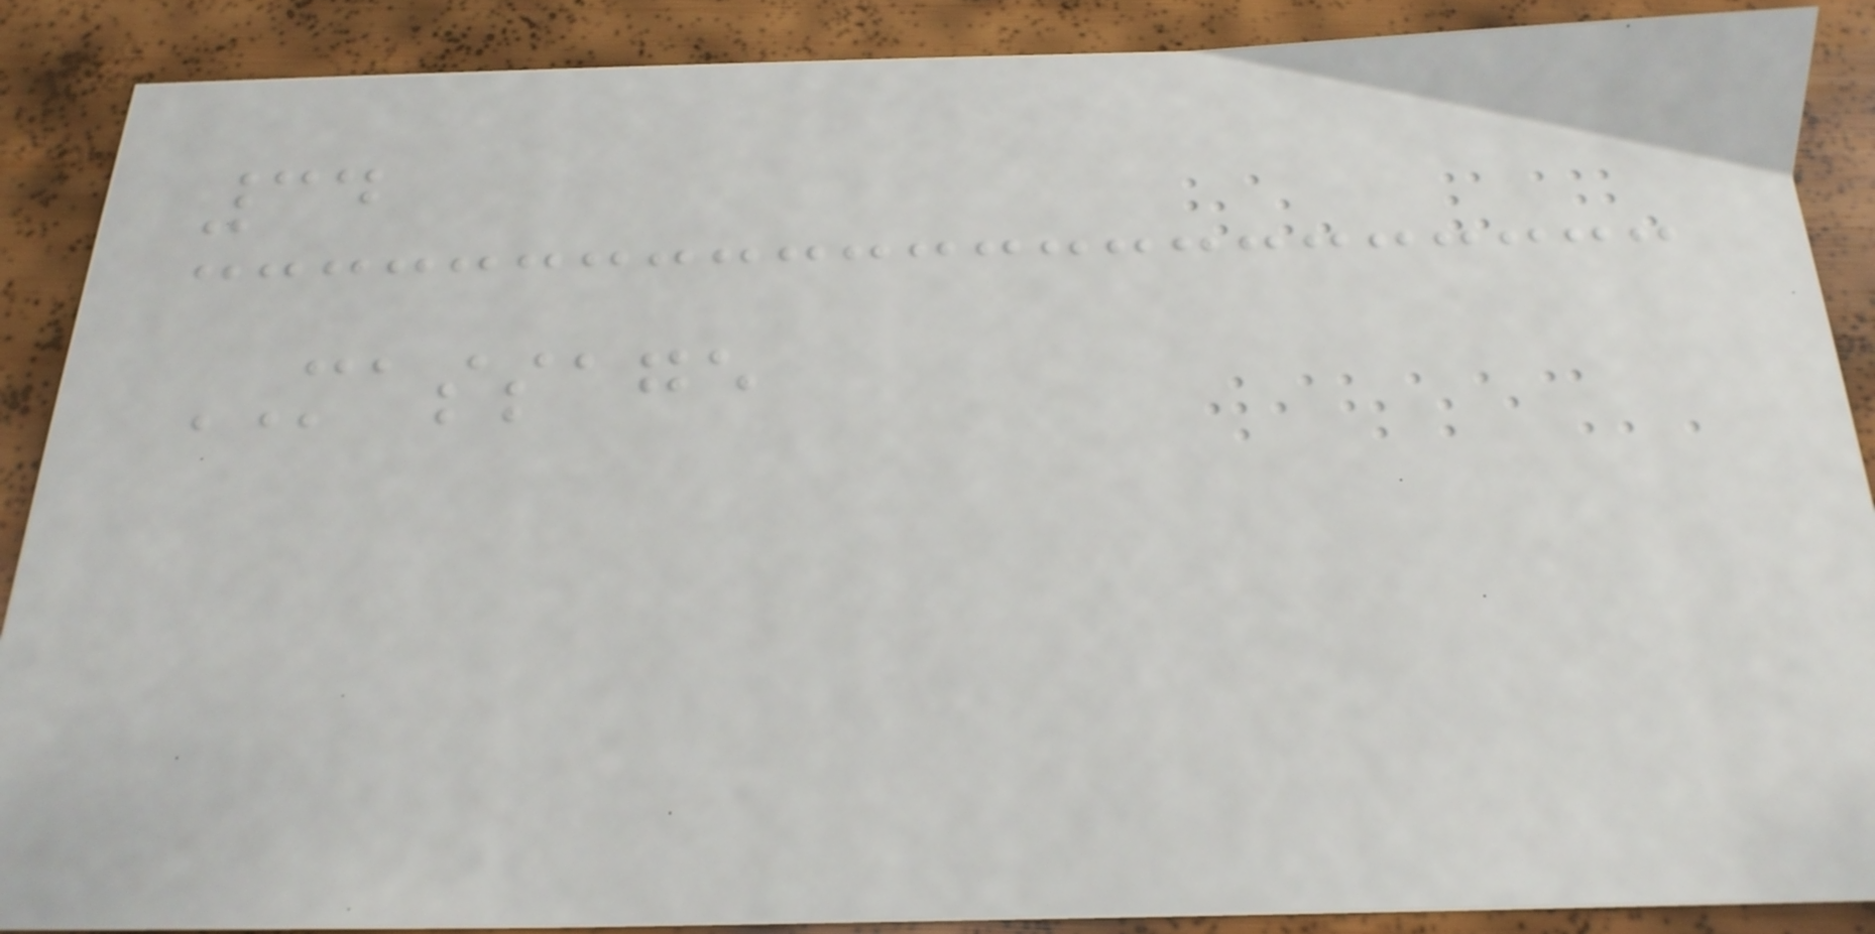34
MASSAGE
